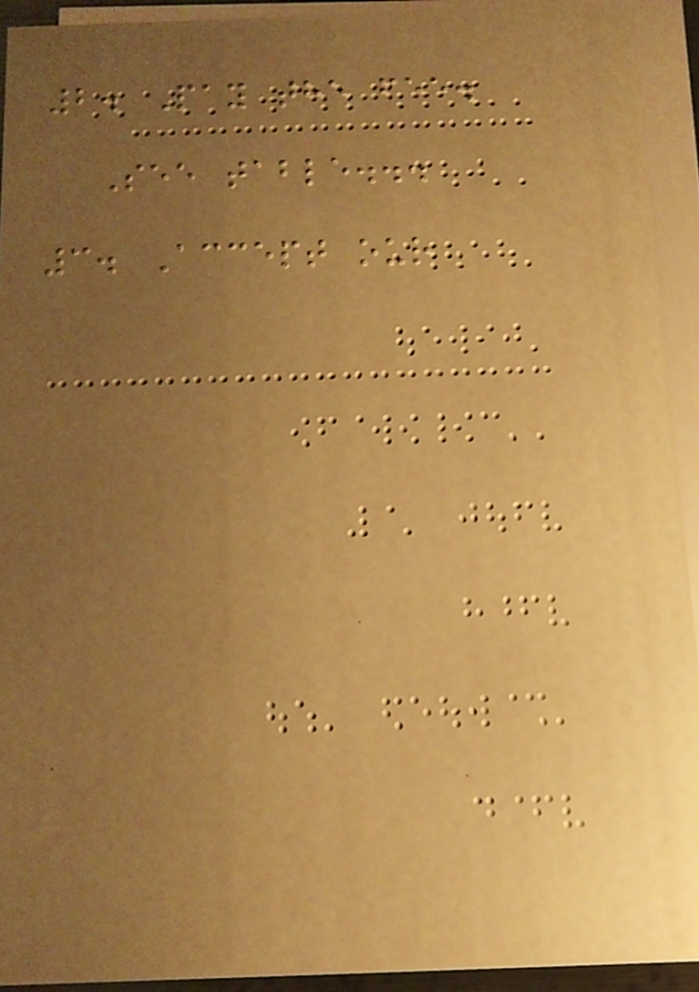2. Pay the fee.
See table...
3. Accept our
